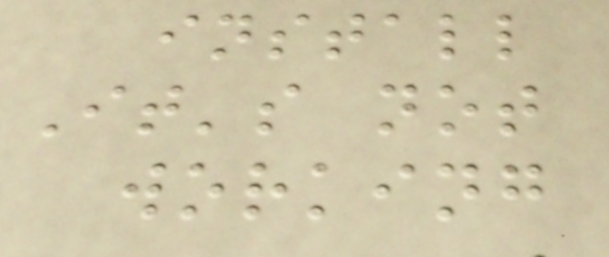install
It's not
working
